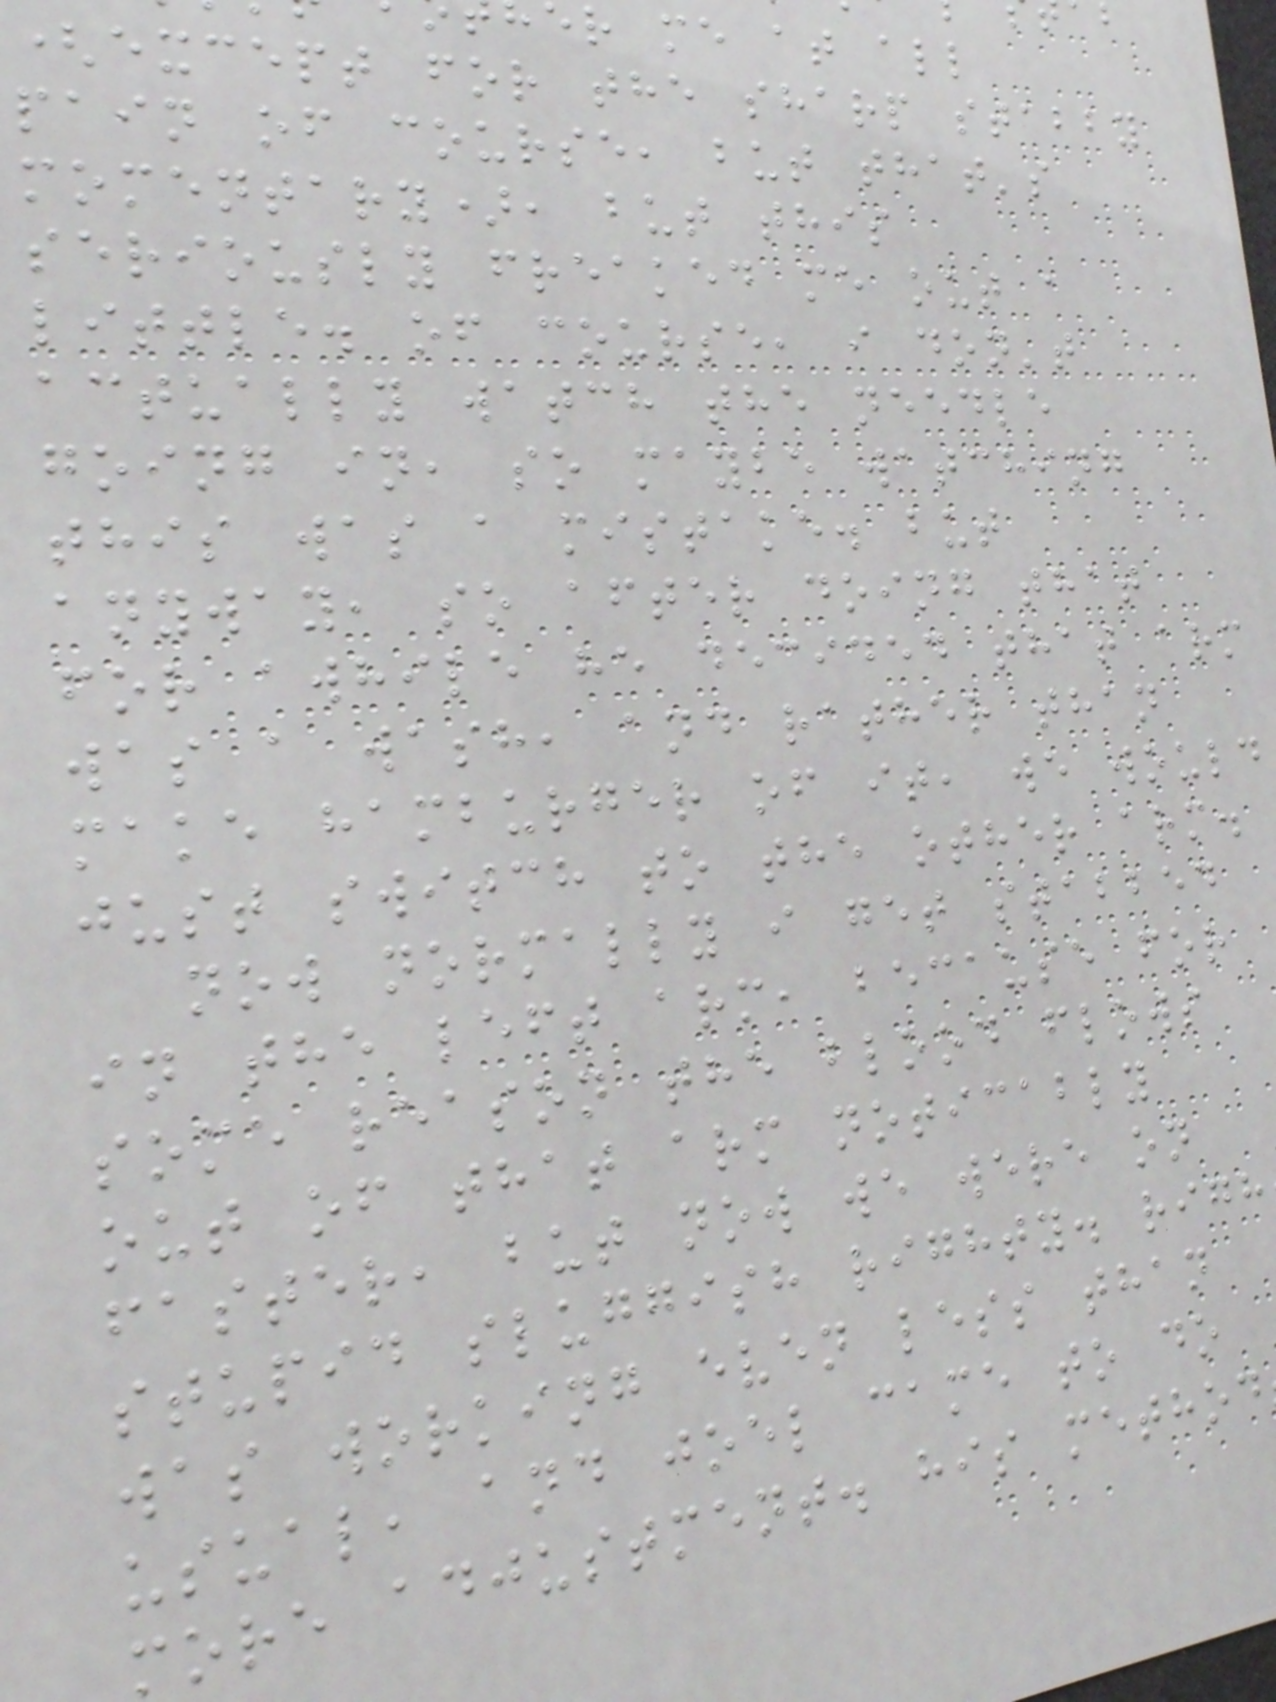er me at all
(except for the sharp stabby
pain of course, but that's
momentary), but this
seriously freaked me out a
little. of course, i don't
actually watch the needle
going in, so maybe watching
this was a mistake. but
anyway, so after doing that
for awhile he decided that arm
was a wash, and rather than
make hamburger of it, we would
just switch to the other arm.
now normally i get stabbed
in the left arm, because for
some reason the blood flows
out of that arm noticably
faster, but now we were on
stupid sluggish righty. righ
was working even less than
usual, and joel came to do
more adjustment. his method
